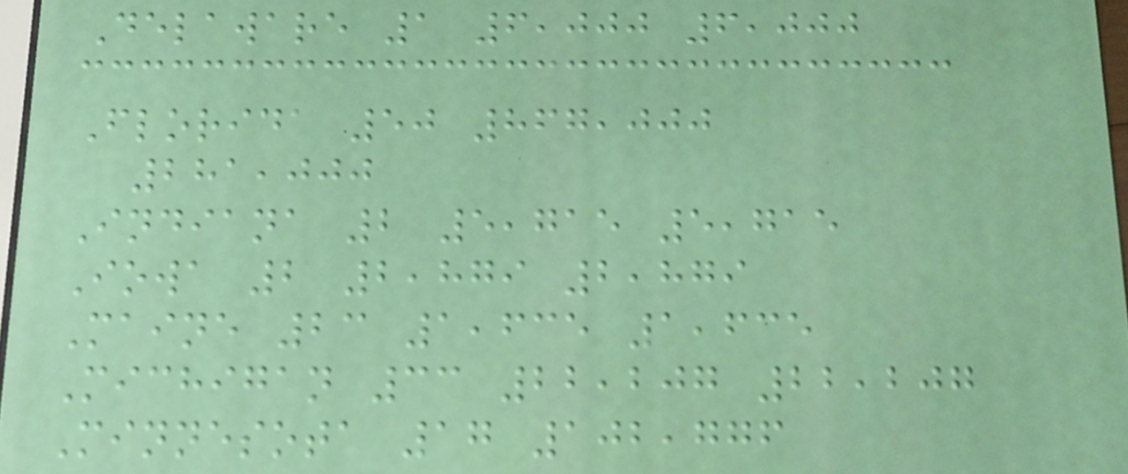Delaware 1 6,000 6,000
Florida 50 867,000
281,000
Indiana 2 5,715 5,715
Iowa 2 2,879 2,879
Maine 23 1,635 1,635
Michigan 33 22,207 22,207
Minnesota 17 102,776
